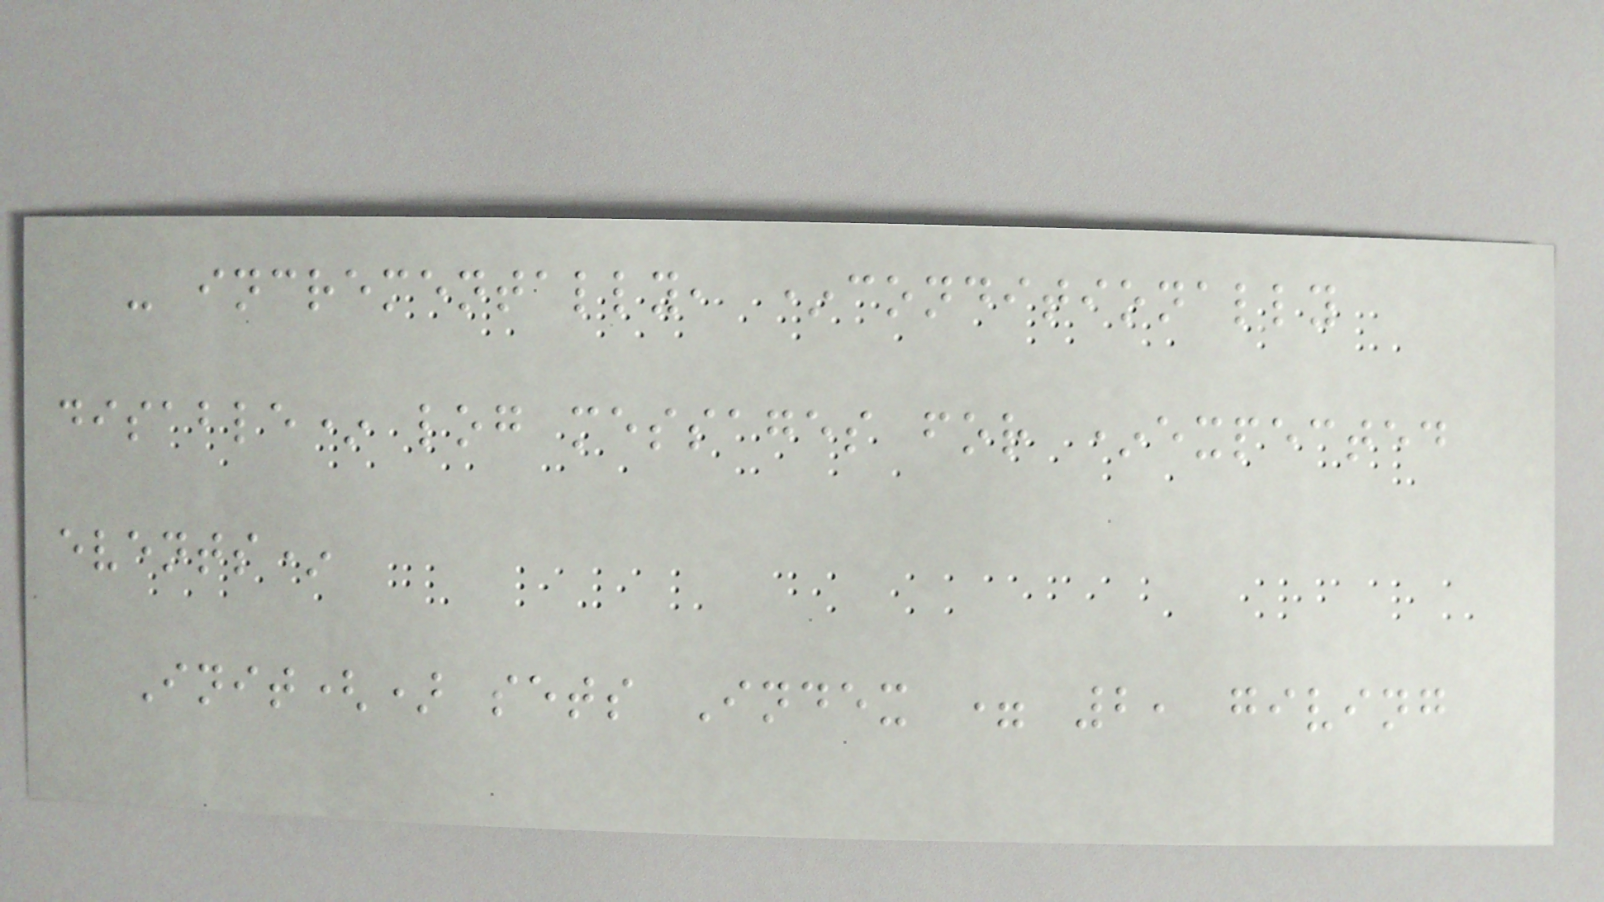- incrementally, *conditionally
disable* log messages for *expected
events*
Init() sets Index = 2, giving
